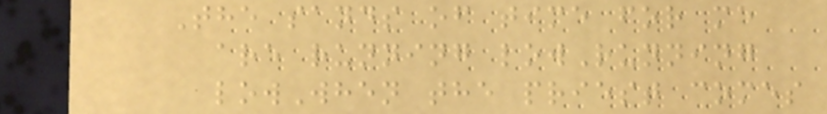The sands of time for me
are running lowRunning
lowWhen the priest comes
